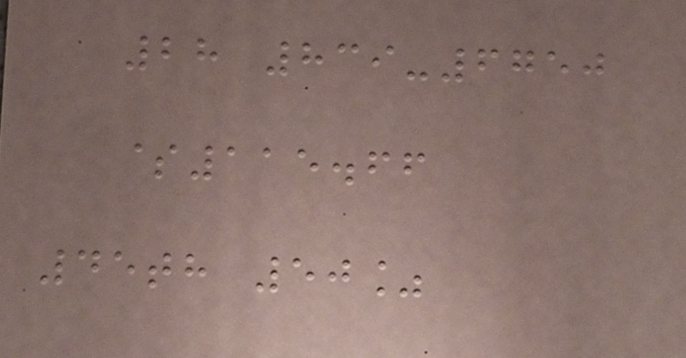28 839-6750
$115.66
45th 50%
